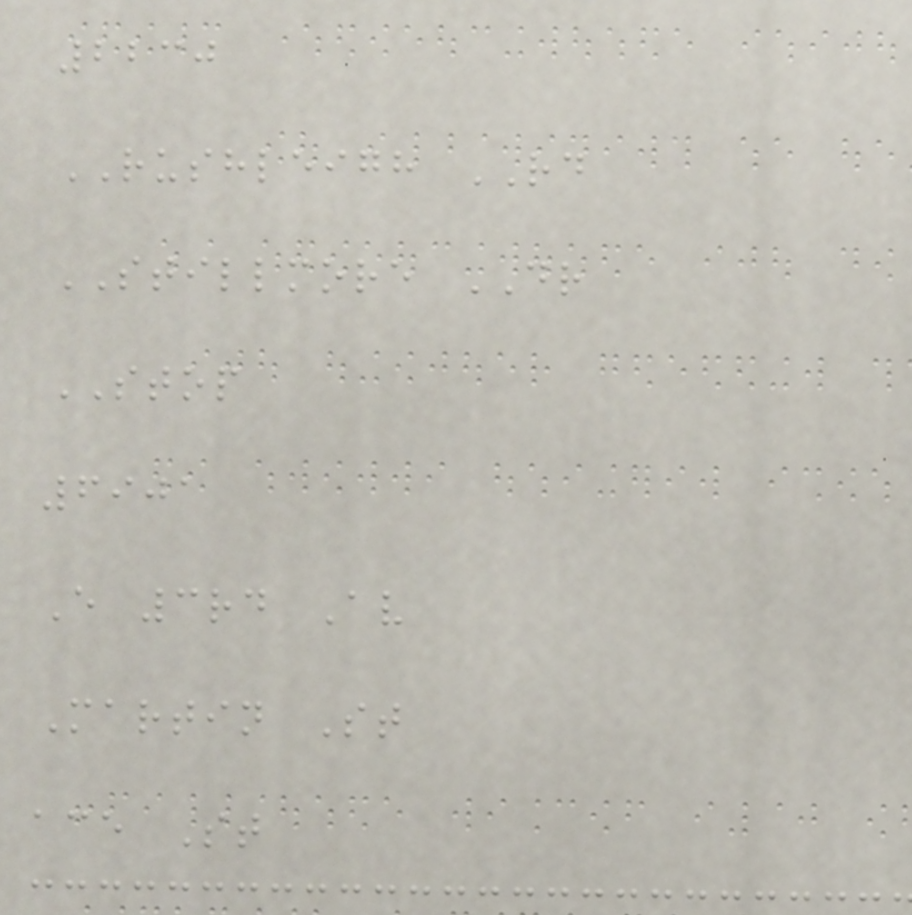2230
RUSHLEIGH RD
STILLMORE DR
STOP
6901
E 3rd Av
Martin St
ace St
